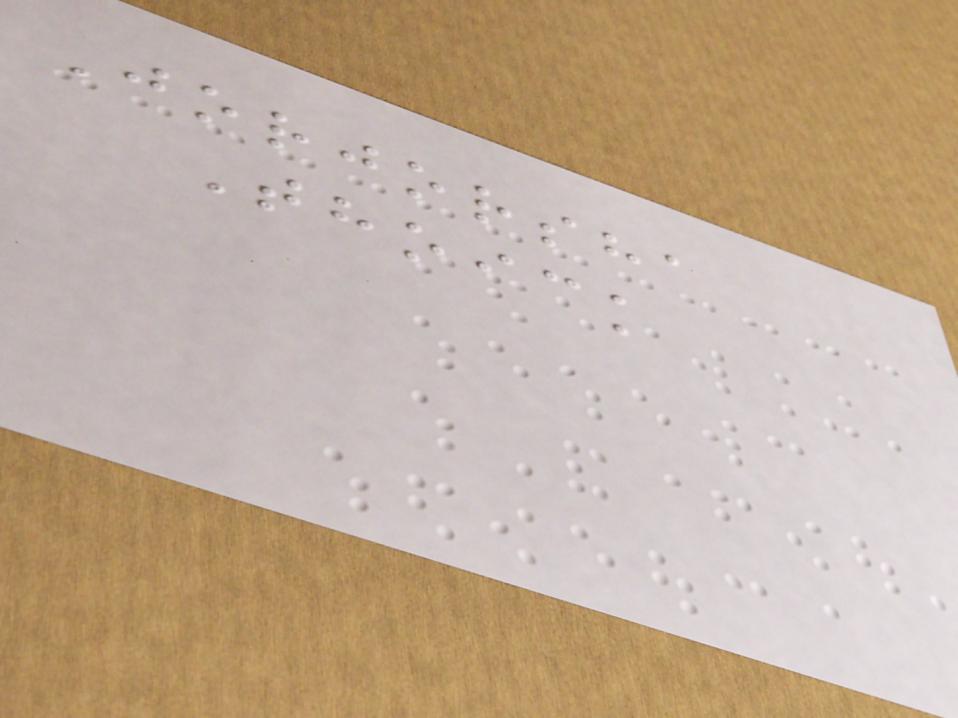Jorjorsha
Thoick
